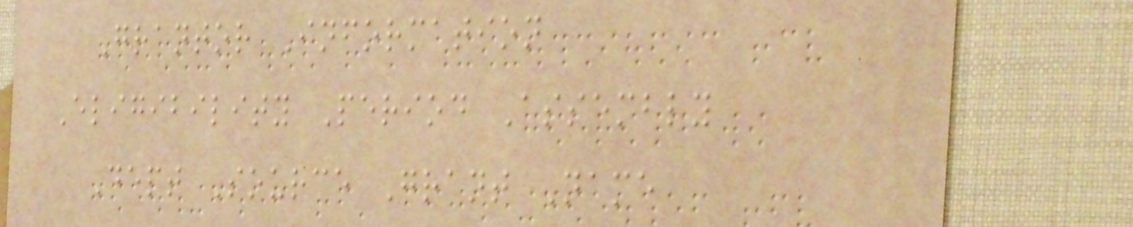Grantor Information
Eligibility Period Assembly
Dept Source Grant Name
